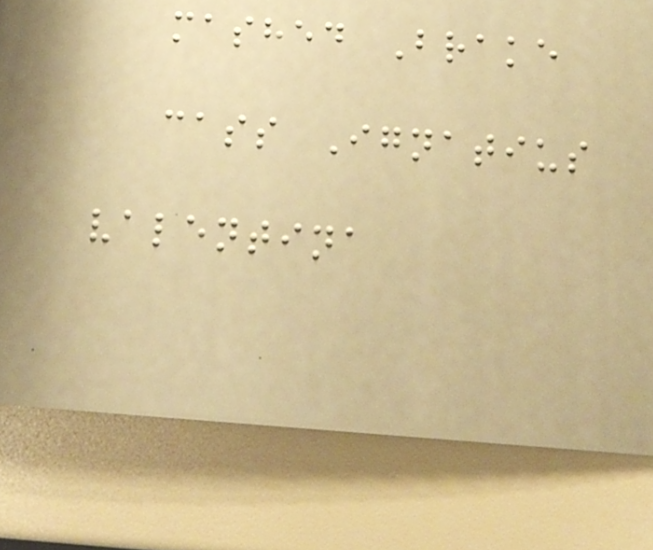mashed Brake
cass Ignatius
valentina
